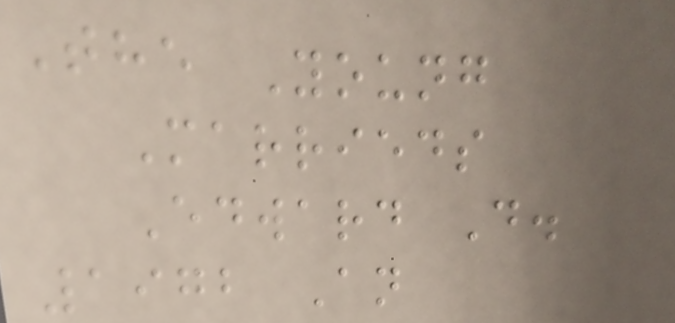The Young
Marrieds
Edward D.
1972 An
